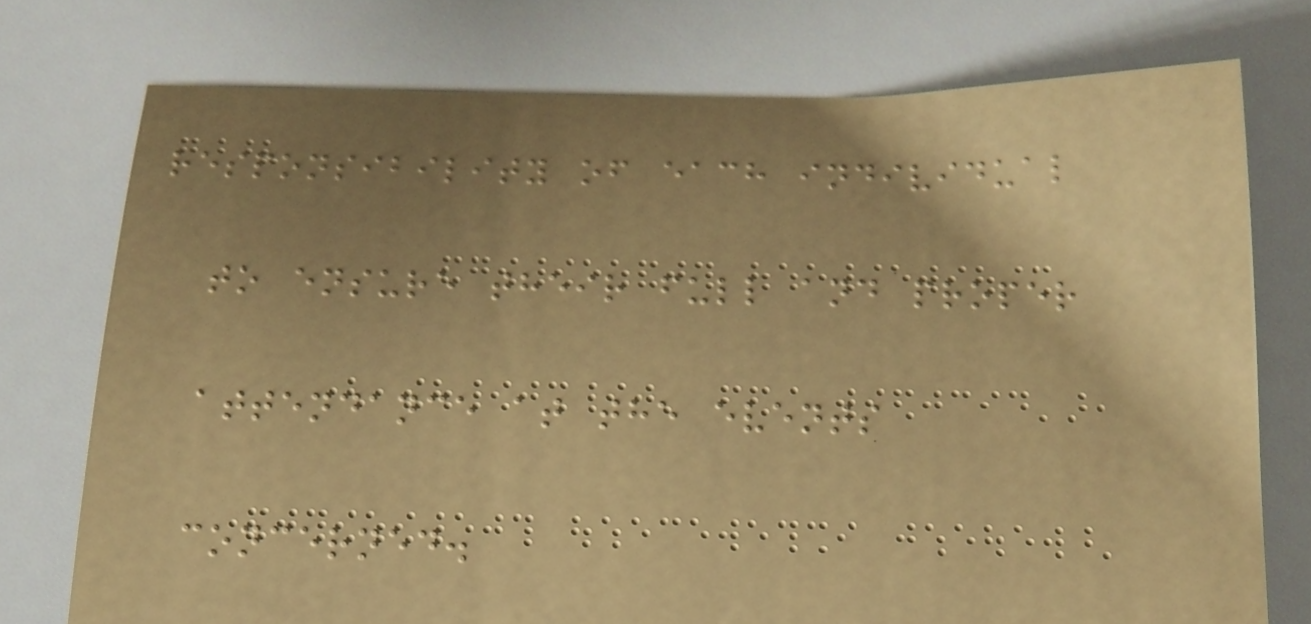responsibility of each individual
to ensure their full and proper
attendance at the events
concerned.
